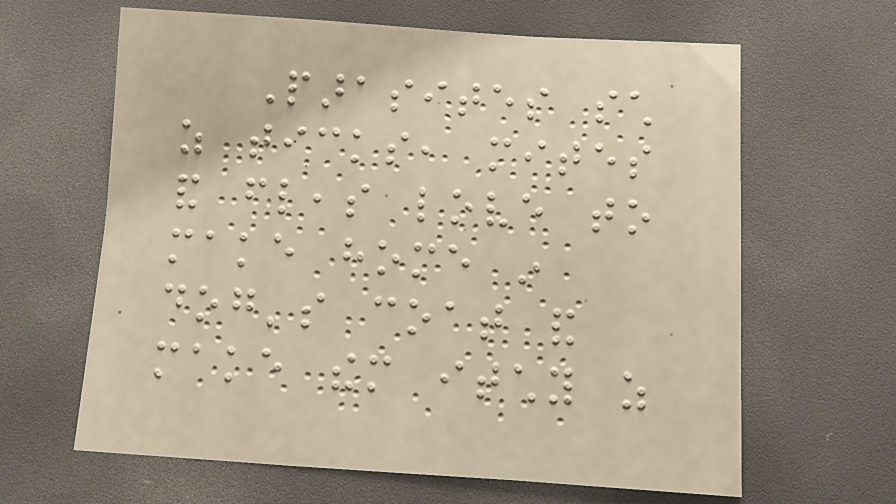Parasites such
as ticks, mites
and fleas love to
make home in
dog's coat and
make them itchy as
